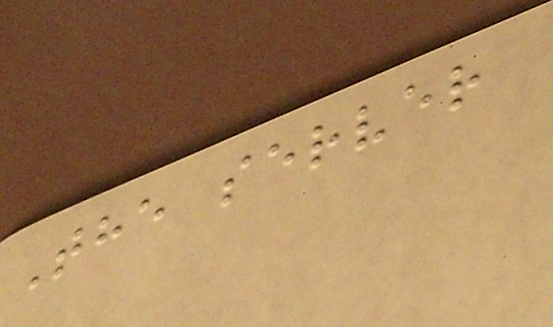The server
